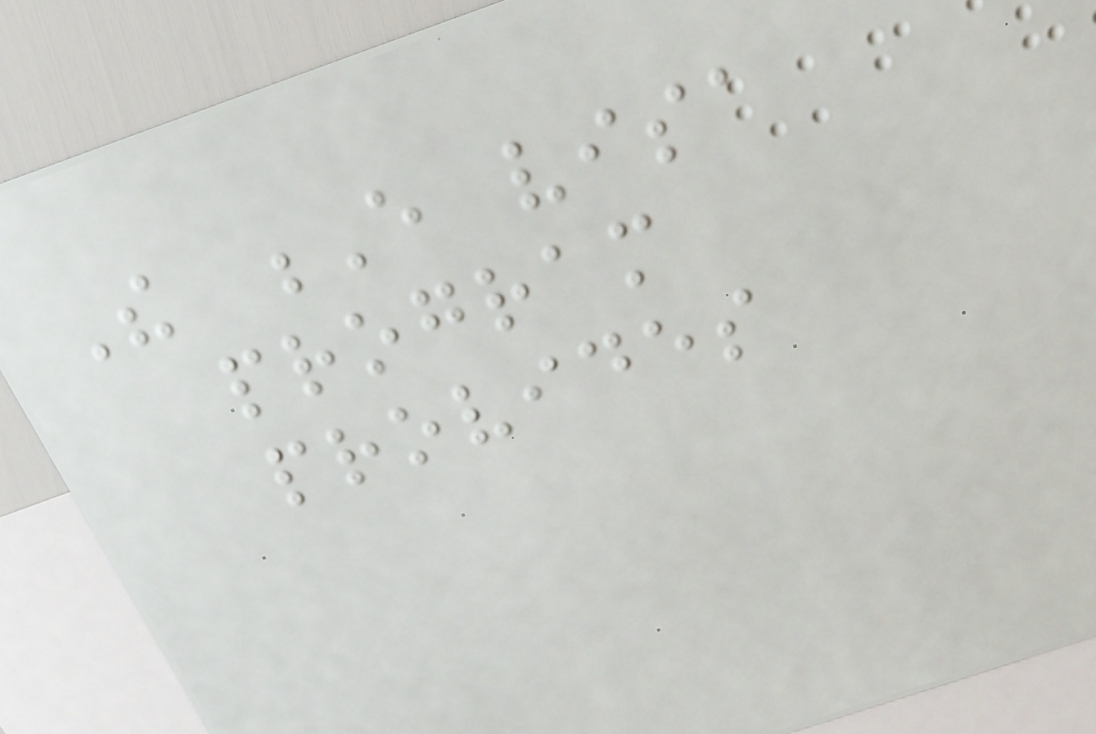The E visa
program
provides
